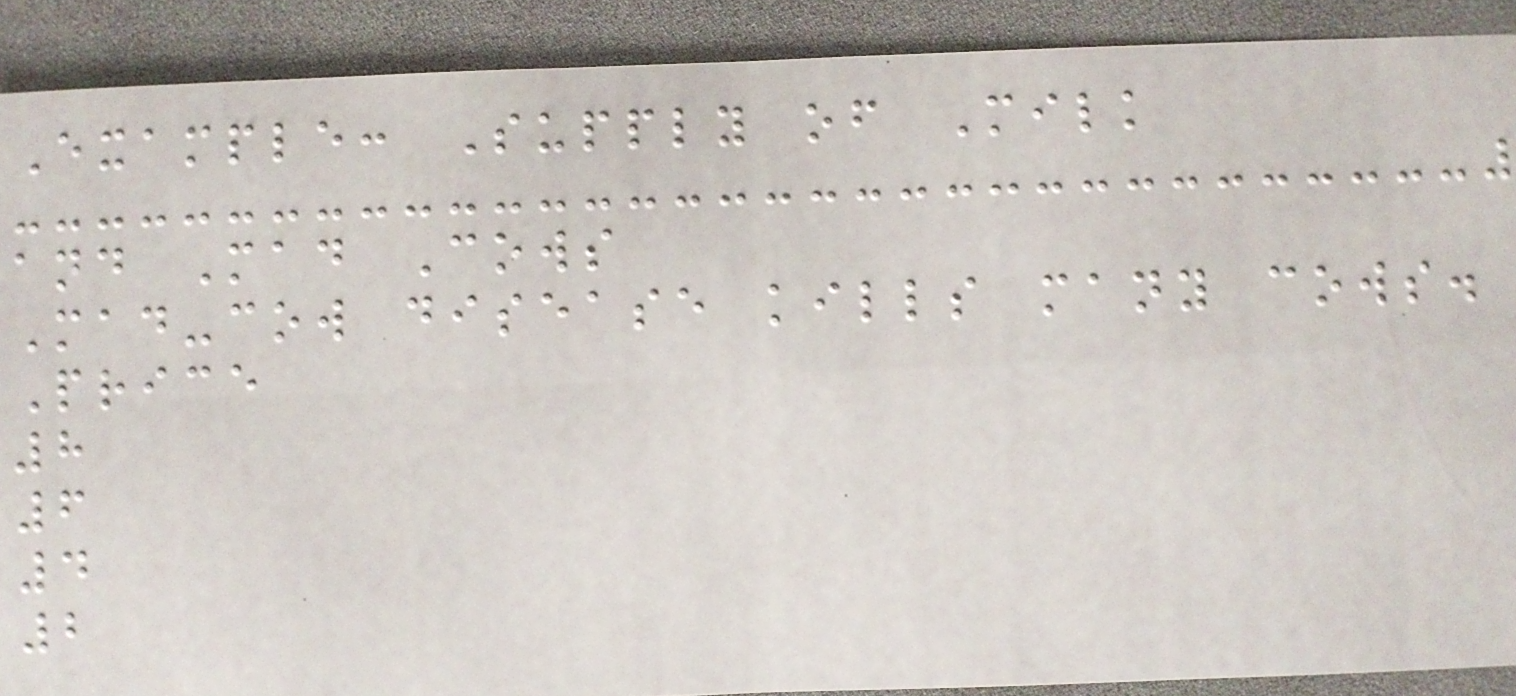Example: Supply of Milk
and Mad Cows
Mad-cow disease kills many cows.
Price
8
6
4
2
